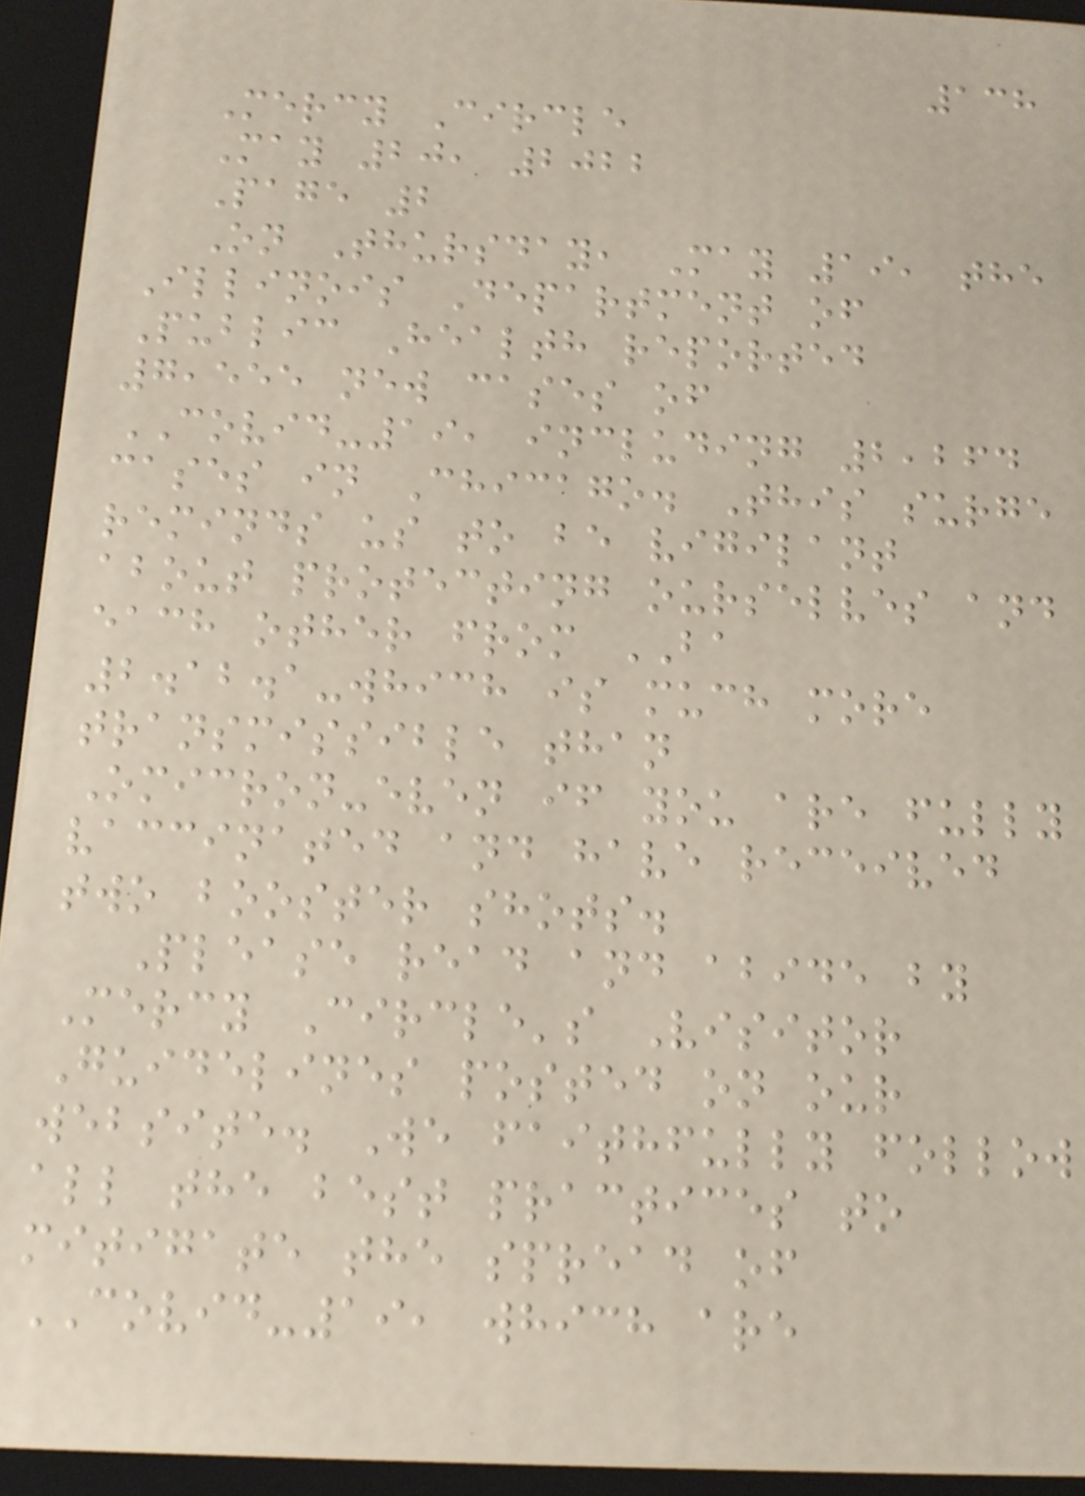138
Mercy Circle
May 20, 2022
Page 2
On Thursday, May 19, the
Illinois Department of
Public Health reported
7,555 new cases of
COVID-19, including 2,264
cases in Chicago. This surge
reminds us to be vigilant
about protecting ourselves and
each other from BA
2.12.1-which is much more
transmissible than
Omicron-even if you are fully
vaccinated and have received
two booster shots.
Please read and abide by
Mercy Circle's Visitor
Guidelines posted on our
website. We faithfully follow
all the best practices to
mitigate the spread of
COVID-19, which are
